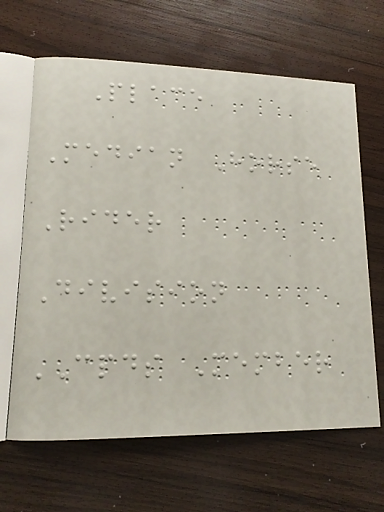Place
Median Horse
Rider
Division
CPDS Member
